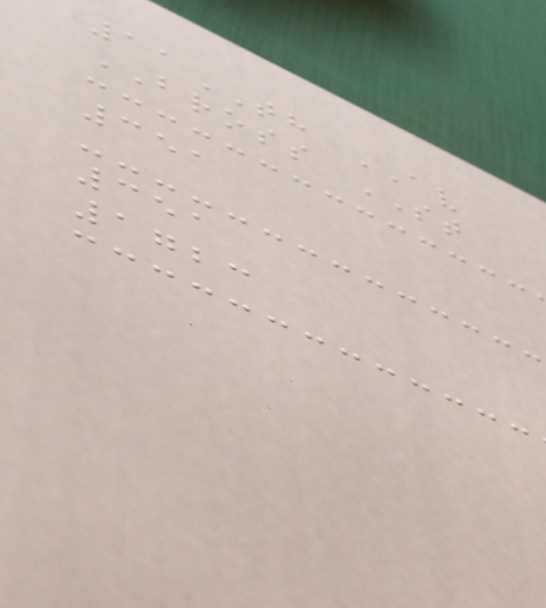11TH AV
BROSS ST
351
351
1723
